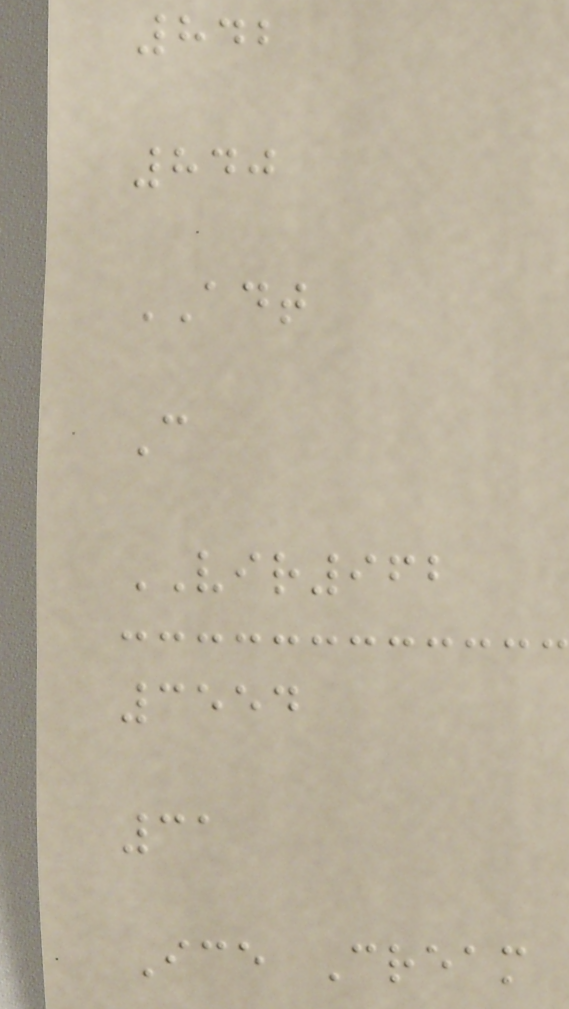842
840
ADT
C
VIR962
3554
31
Ice Cream
